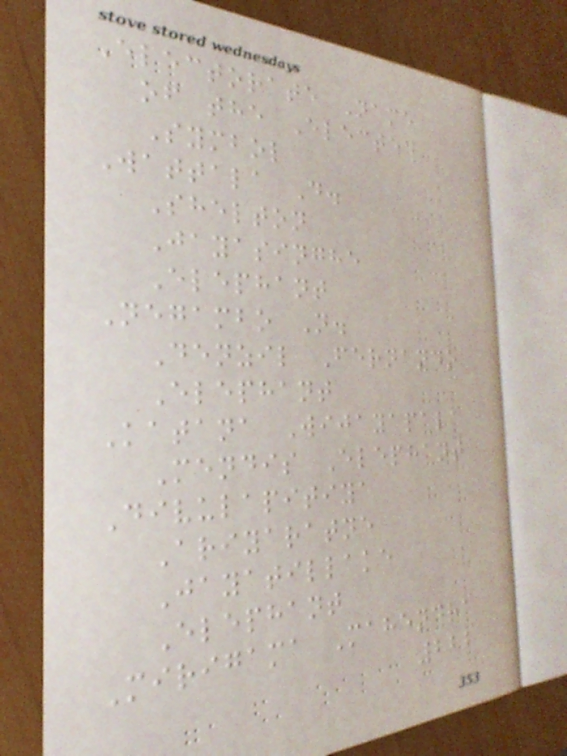Electorate Name
of the Elected
Symbol
Wattala D.
Shelton
Jayasinghe
Elephant
Negambo N.
Denzil Fernando
Elephant
Katana Wijayapala
Mendis Elephant
Divulapitiya
Ariyaratne
Jayatillake
Elephant
Mirigama Mahendra
222
